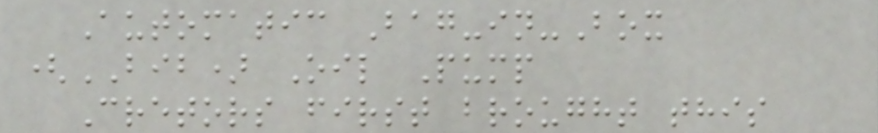Automatic Bag-in-Box
(BIB) Oil Pump
Cretors first brought this
